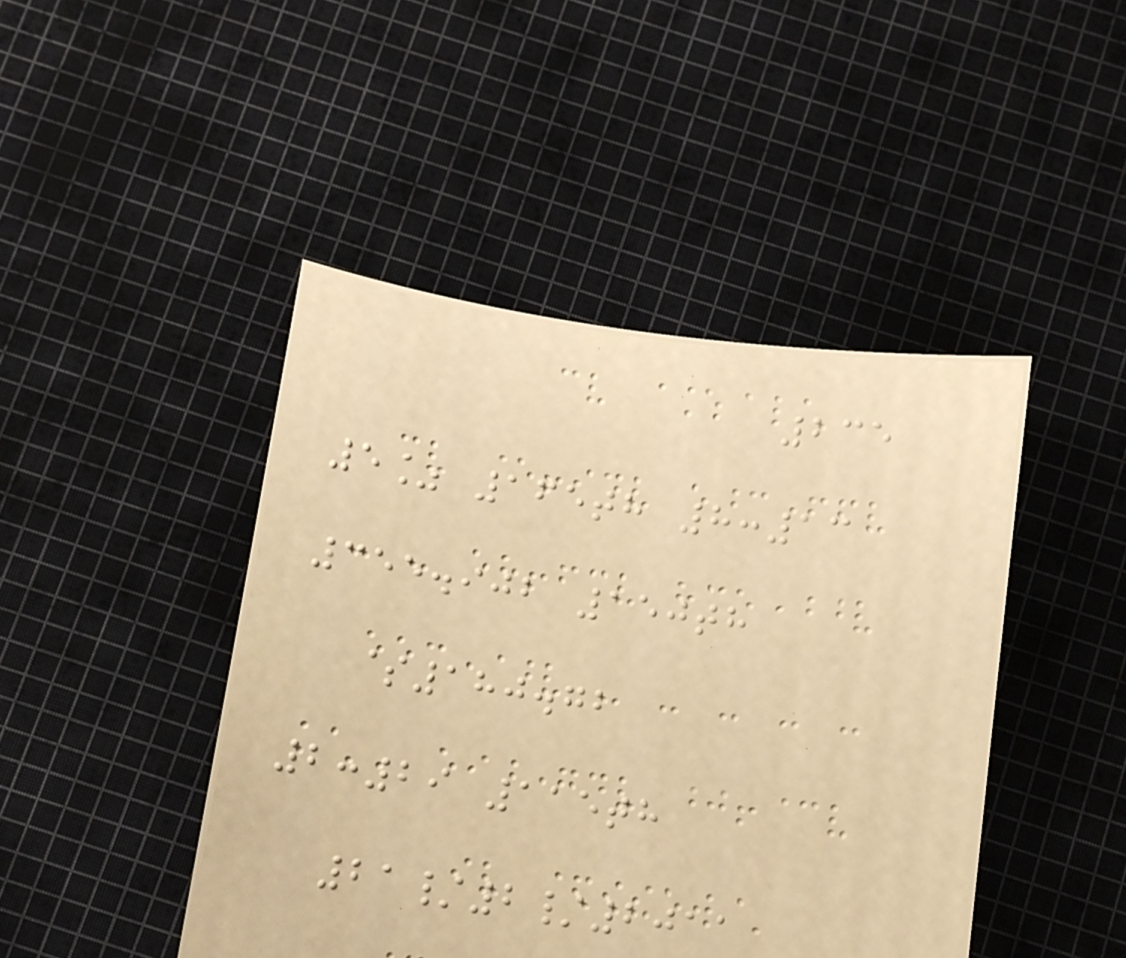235
5% 165th 8:13
355.902 150th
$180.72
2:29 115th
21/2/2011
